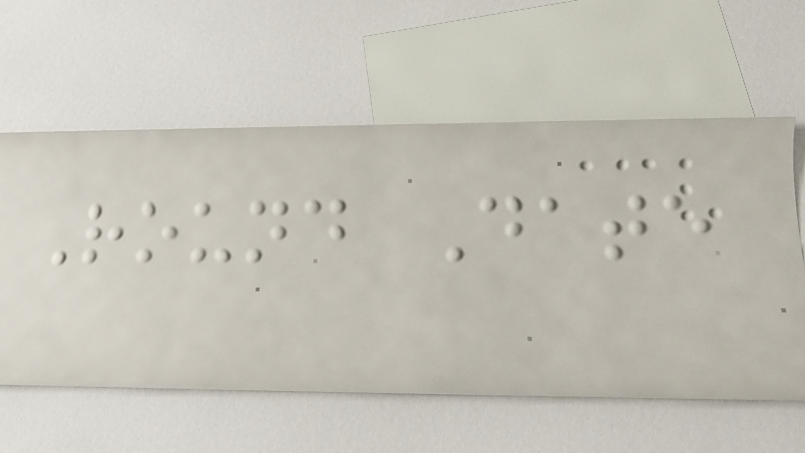Round Date
